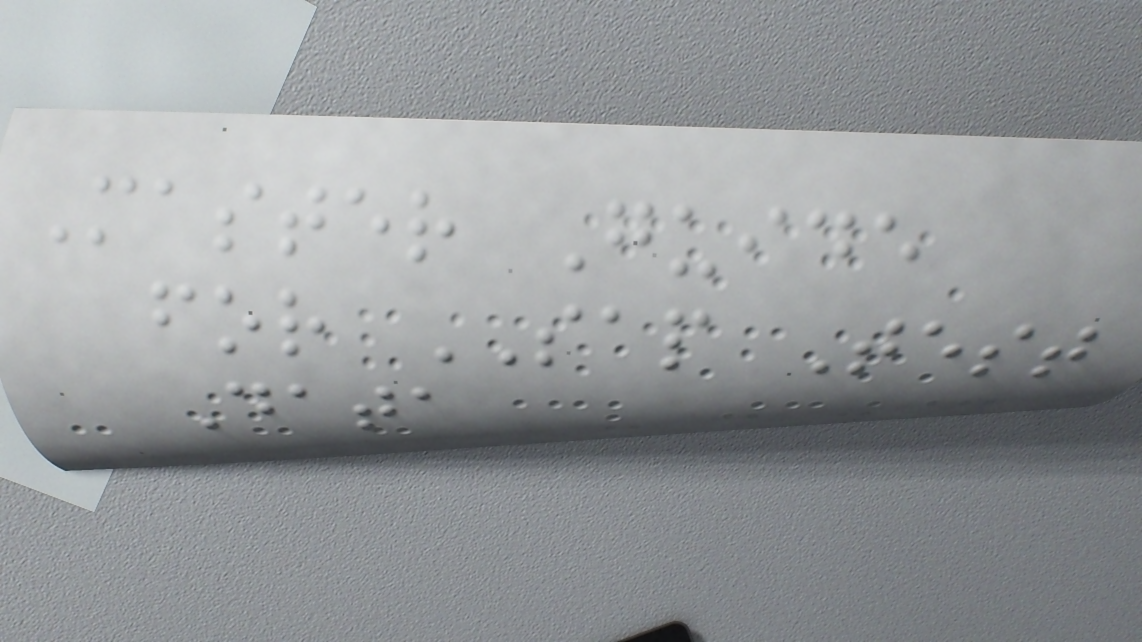Master Guide
for SAP Test
Data
